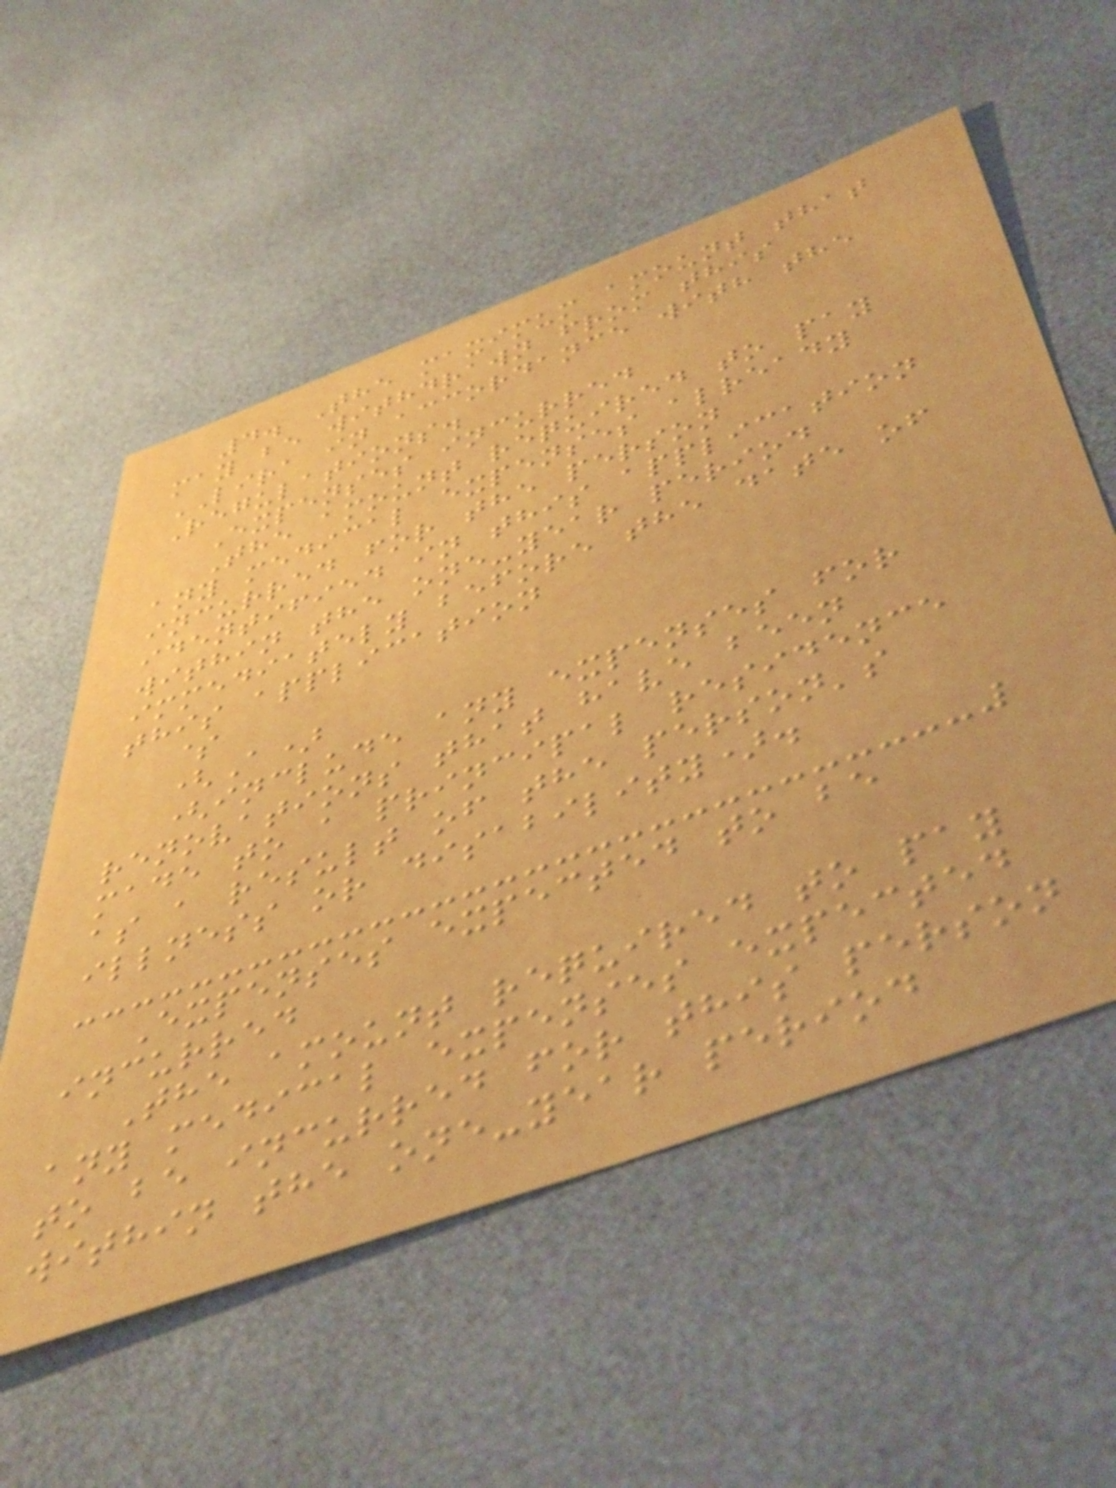4. The maximum amount that
may be withdrawn from this
LIRA in accordance with the
Regulations.
Expenses incurred
The amount required to pay
any medical expenses already
incurred for the person
identified in this application
within the one-year period
immediately before the date of
this application
$
(A)
(include any expenses for
renovations that have been
made to a principal residence
as a result of the person's
illness or disability).
Expenses expected to be
incurred
The amount required to pay
any medical expenses expected
to be incurred for this person
within the one-year period
